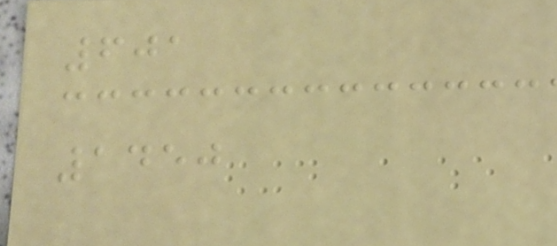601
1450
